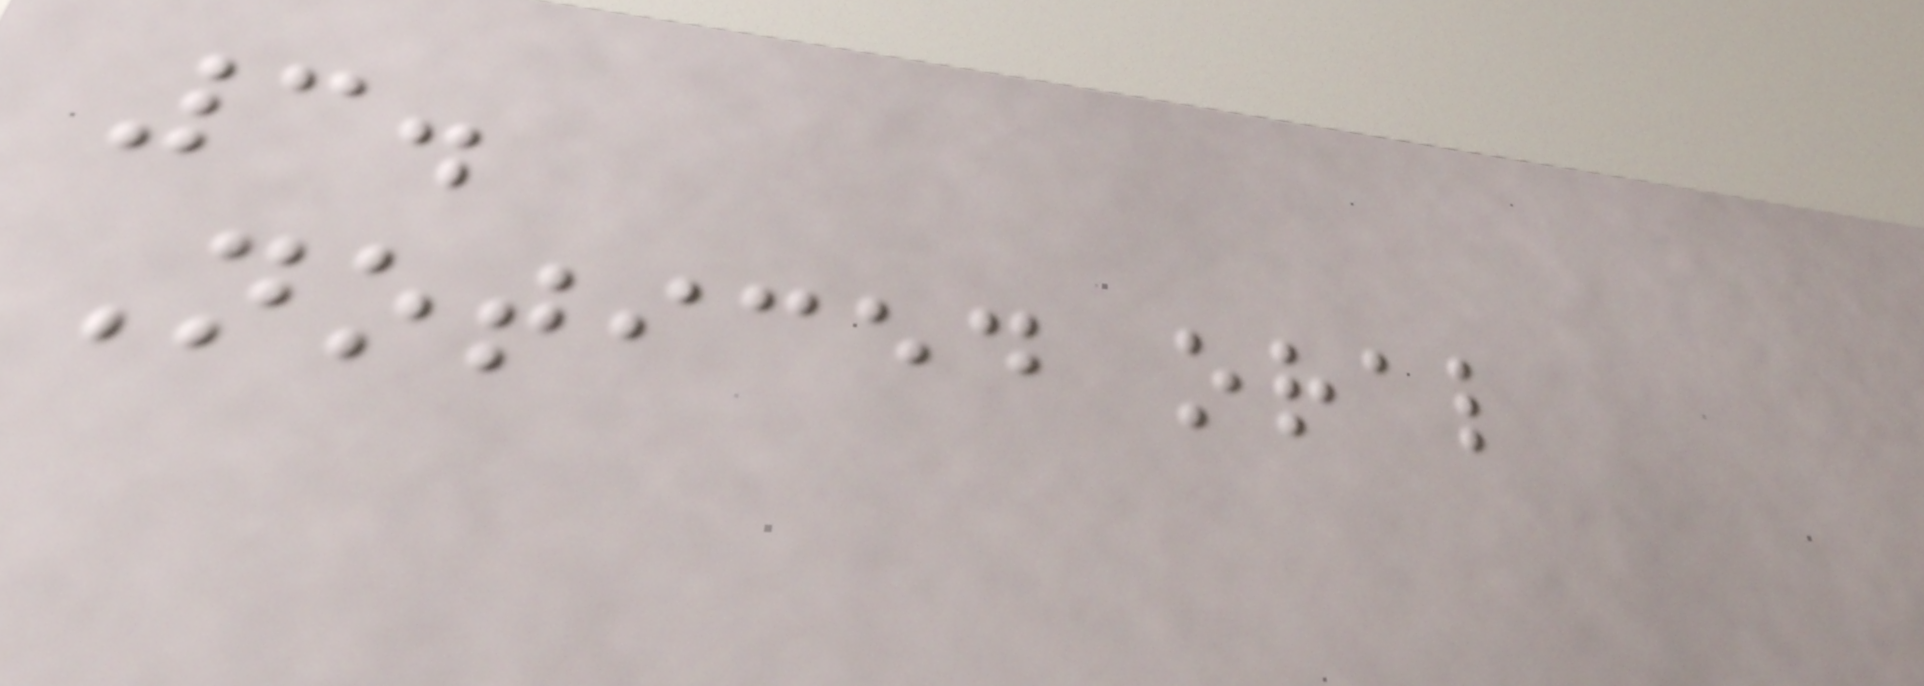3.
Noticed oral
